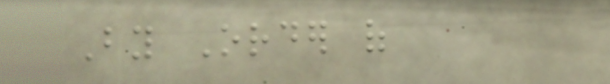By Order of
